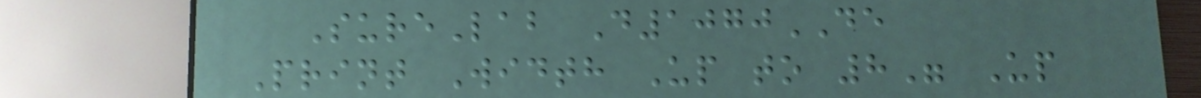SureLab D1070DE
Print Width Up to 8" Up
